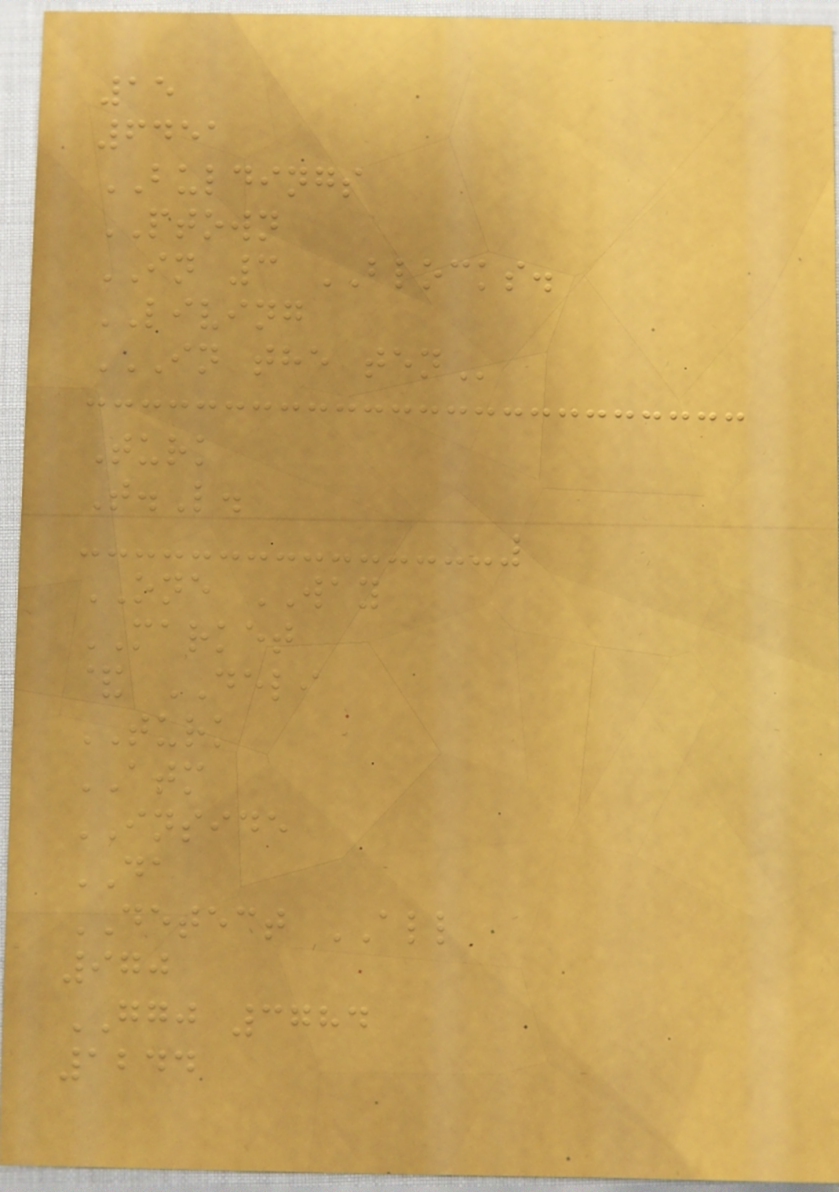15
6451
BULDINGS
PTOWN
IN 3 BLOCKS.
LIVING
IN THE TEN
Turk
T.L.
ONE WAY
MARKET
& DELI
TURK
ATM
INSIDE
DA
DETECT ALL
970
GGJ 3784
1244
